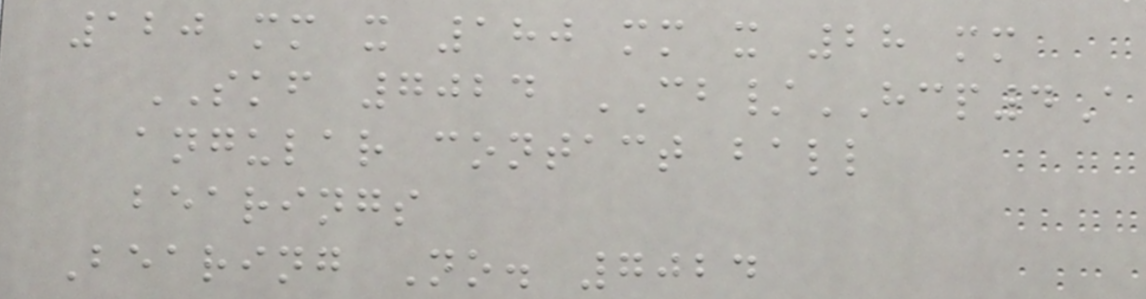120 mm x 180 mm x 28 mm
SKF 7024 CB/HCP4A
angular contact ball
bearings
Bearing No. 7024
